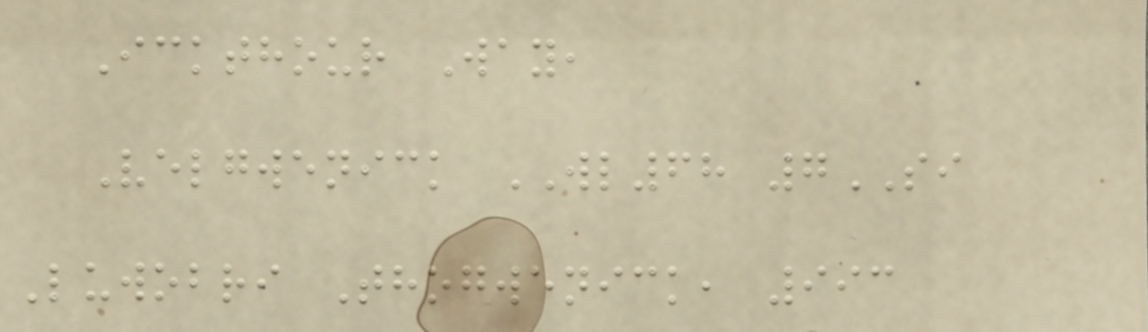Ickthour Way,
Velgwenick WL68 7SI
Luwobri Thogwenick, 993
